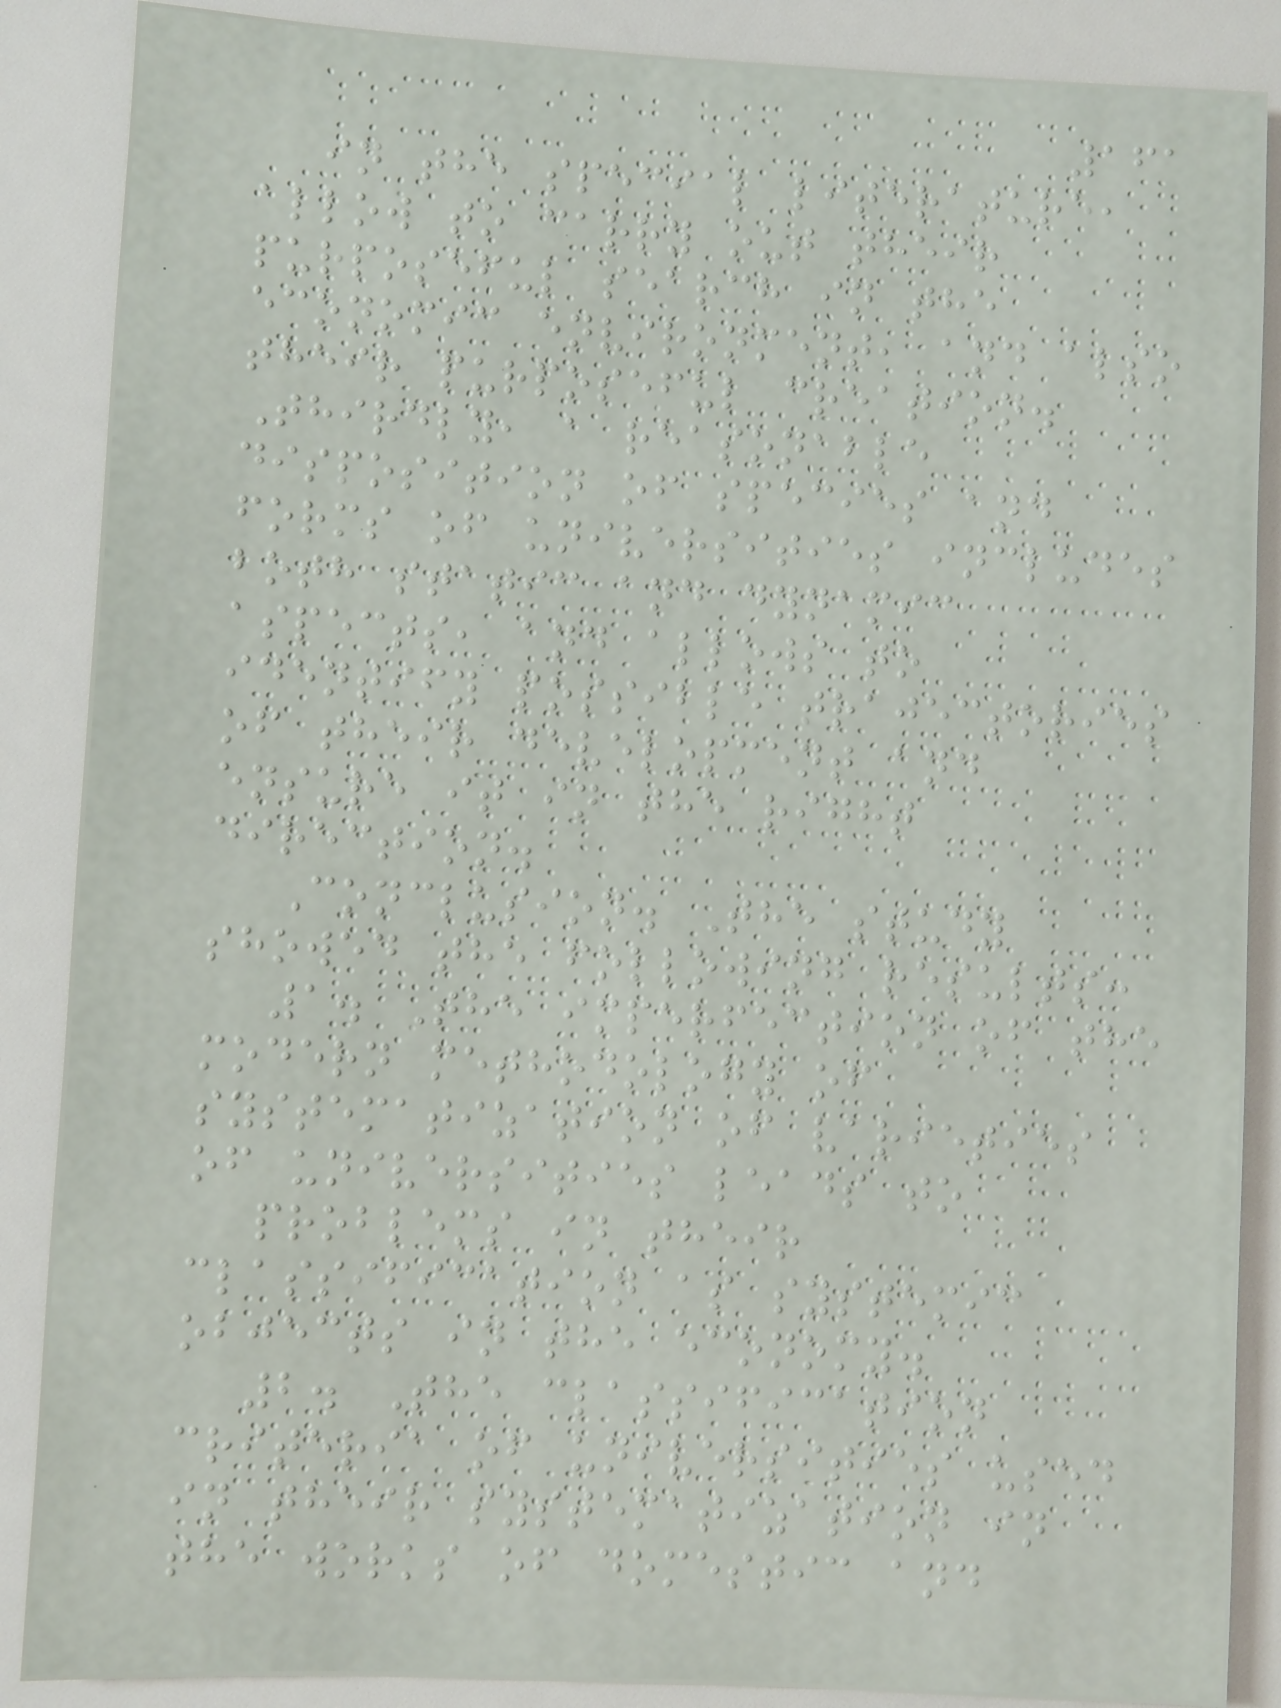161
in the special literature,
allow to carry out their
purposeful search in the
economic environment, and also
their purposeful creation.
Thirdly, a reasonable
disposition of species and
forms of universities includes
both static and dynamic
aspects, and allows to
identify possible trajectories
of their development and
ensure it in the right
direction.
Conclusion. The study
showed the following results:
1. The imperfection of the
modern methodology of
systematization of varieties
of universities leads to
problems in their
classification as systemic
objects in the economy.
2. The classification
criteria of universities used
in their systematization in
the works of domestic and
